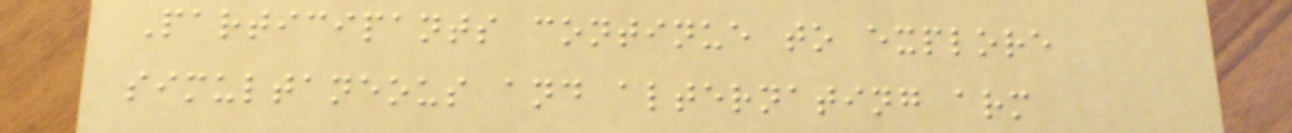Participants continue to explore
simultaneous and alternating arm
